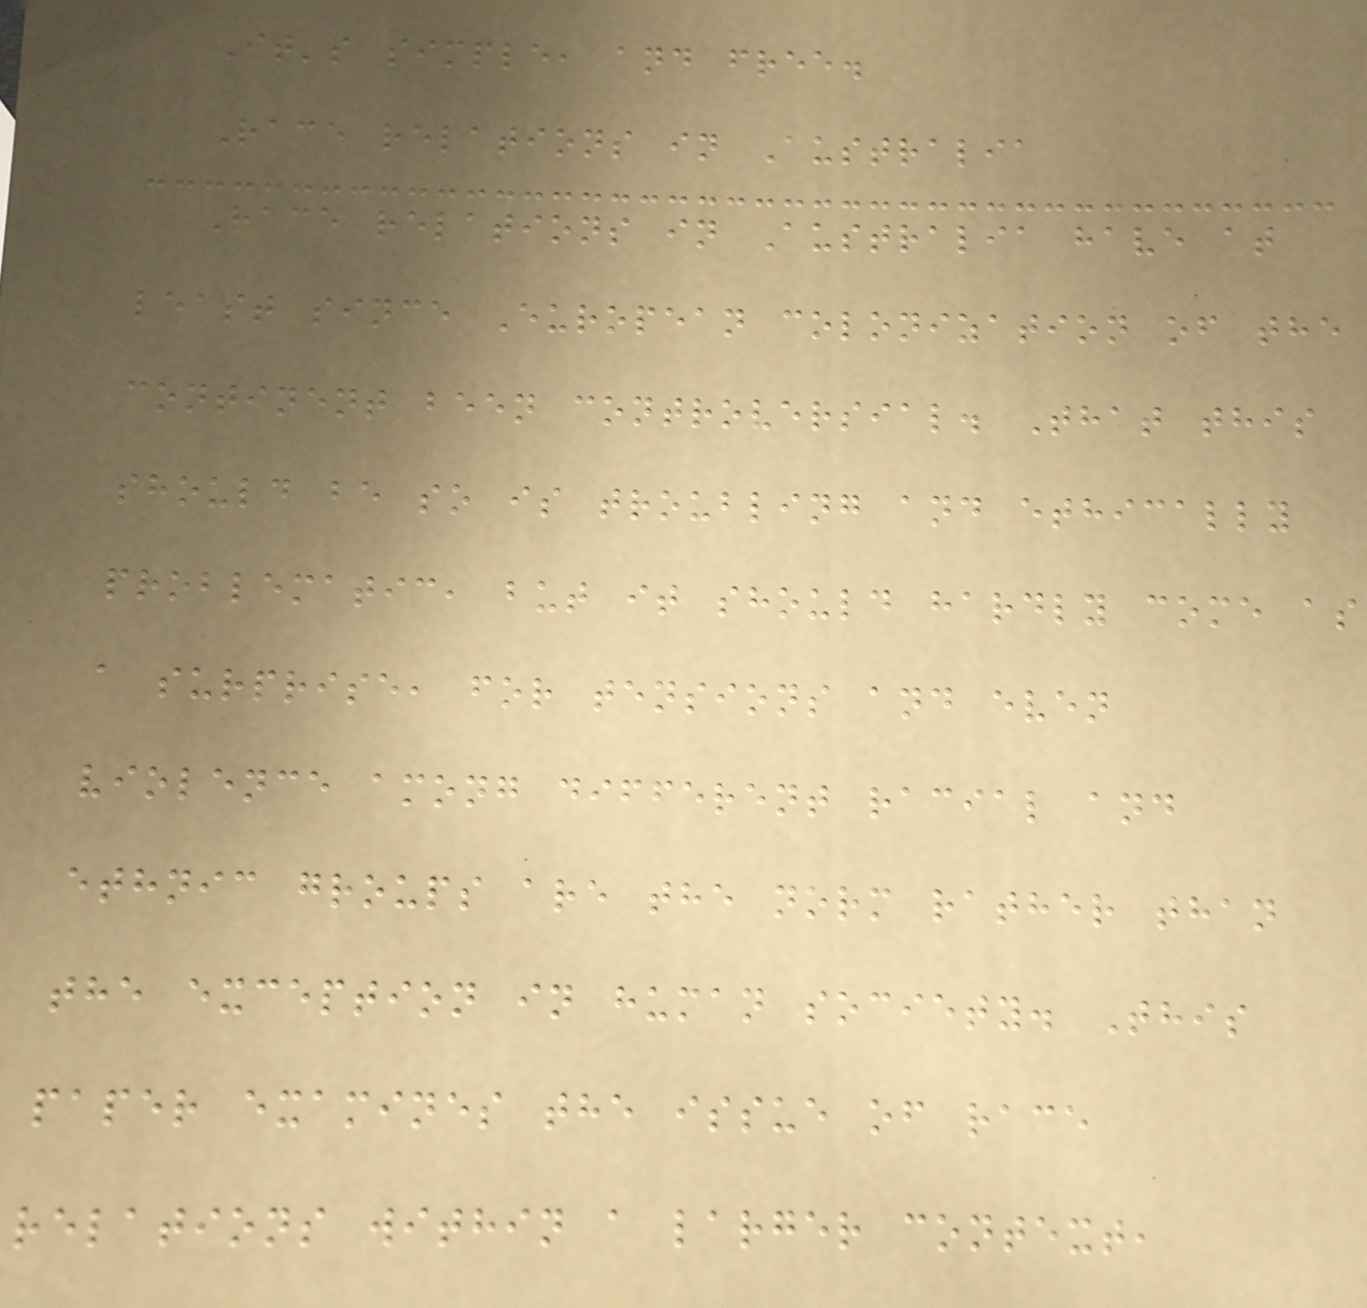It's simple, and free.
Race relations in Australia
Race relations in Australia have at
least since European colonization of the
continent been controversial. That this
should be so is troubling and ethically
problematic, but it should hardly come as
a surprise, for tensions and even
violence among different racial and
ethnic groups are the norm rather than
the exception in human society. This
paper examines the issue of race
relations within a larger context,
